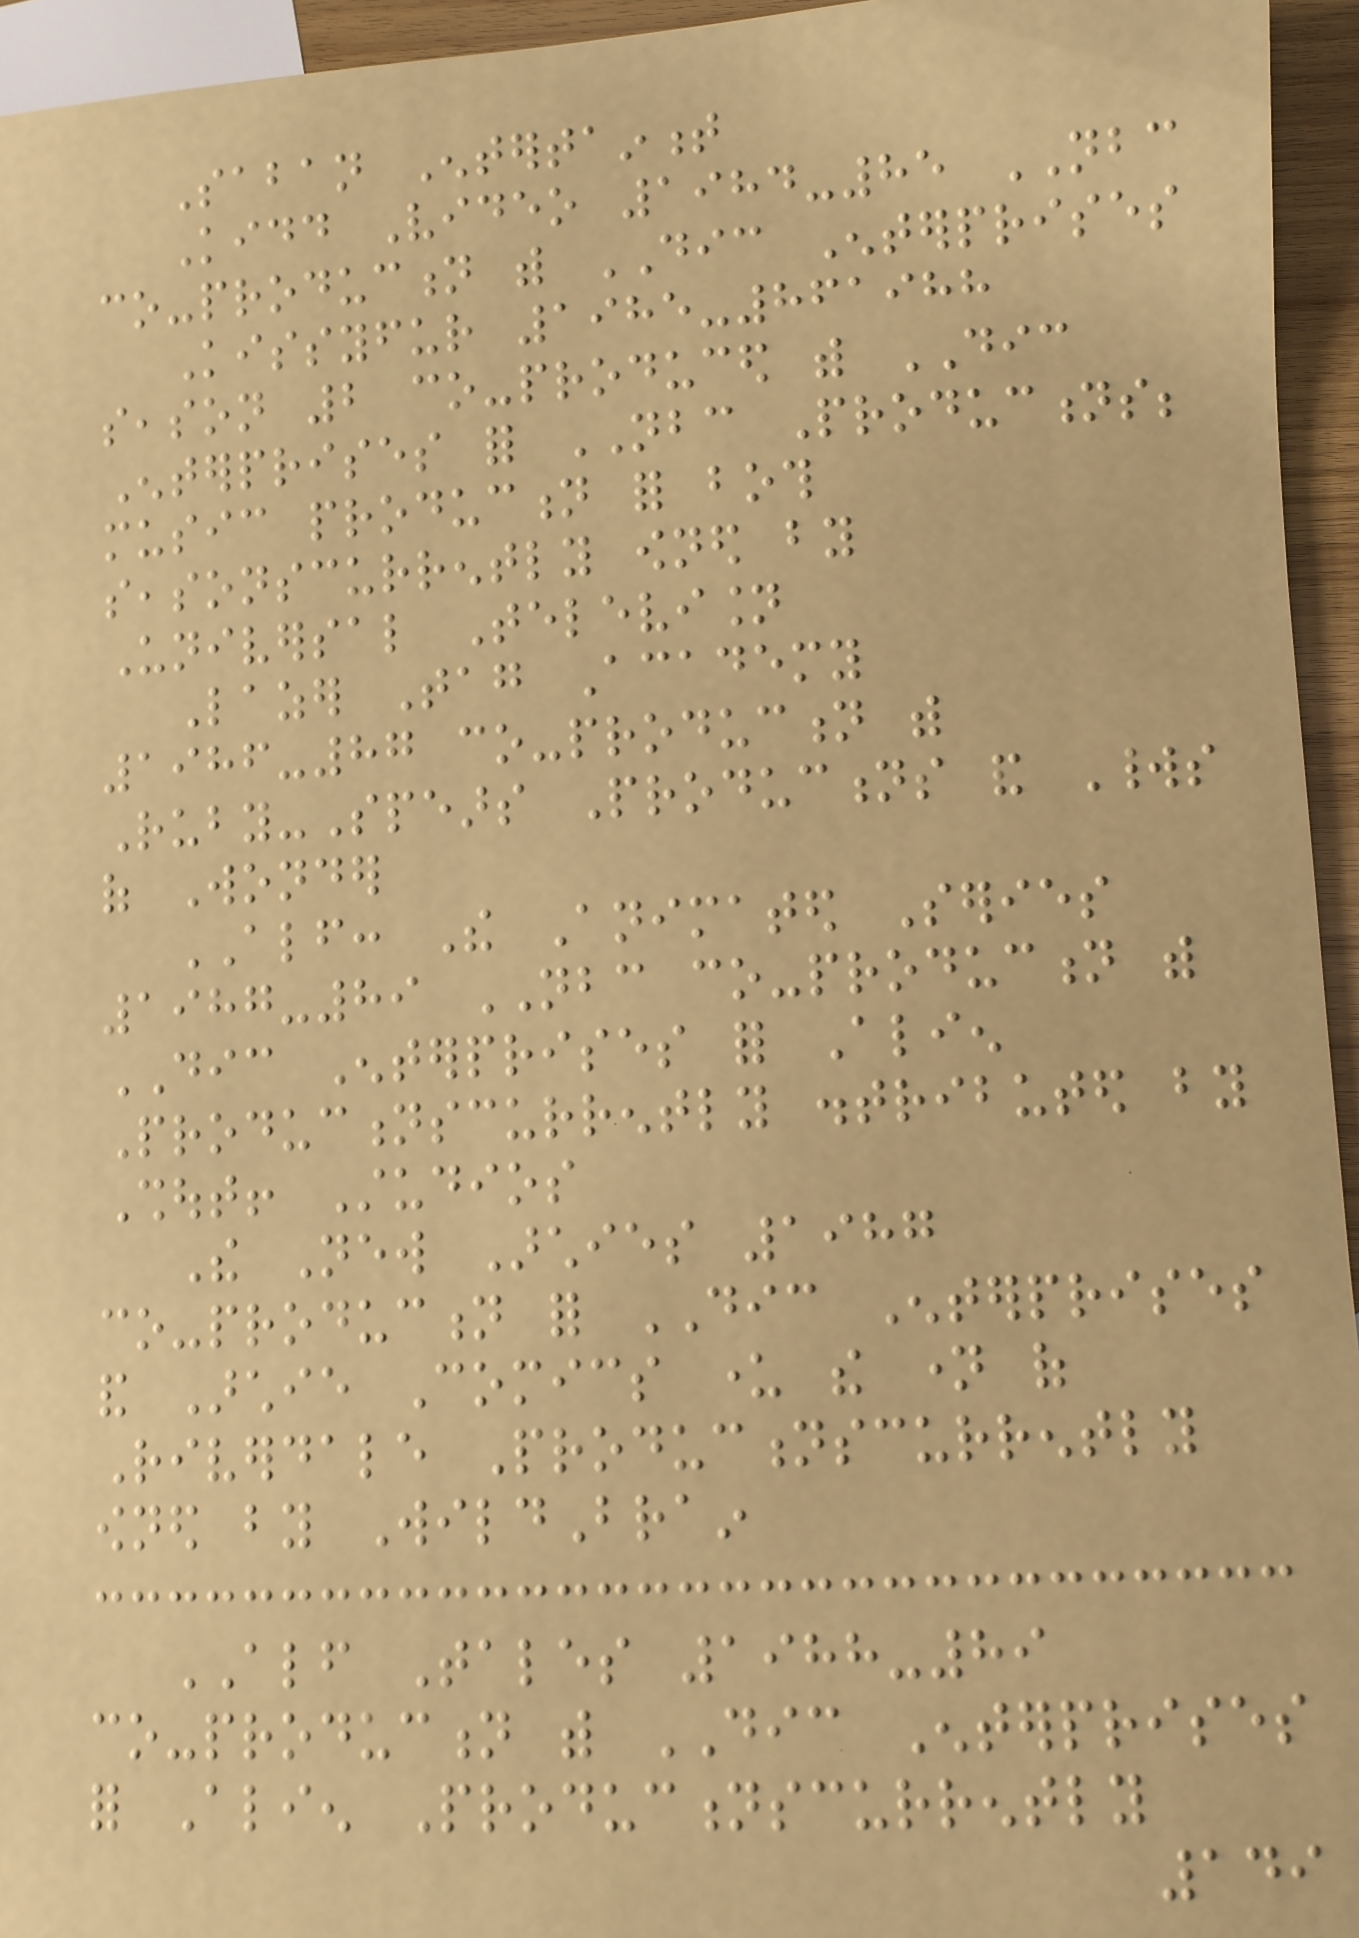Saban Entertainment
Kidd Video 1984-85 NBC
co-production with DIC Enterprises
Kissyfur 1985-861988
season 2 co-produced with DIC
Enterprises for NBC Productions;
music production for both
seasonscurrently owned by
Universal Television
Lazer Tag Academy
1986-87 co-production with
Ruby-Spears Productions and Worlds
of Wonder
ALF: The Animated Series
1987-89 NBC co-production with
DIC Enterprises for Alien
Productionscurrently distributed by
Shout! Studios
The New Archies 1987
co-production for DIC Enterprises
and Archie Comics under the name of
Riverdale Productionscurrently
owned by WildBrain
ALF Tales 1988-89
co-production with DIC Enterprises
for Alien Productionscurrently
149
